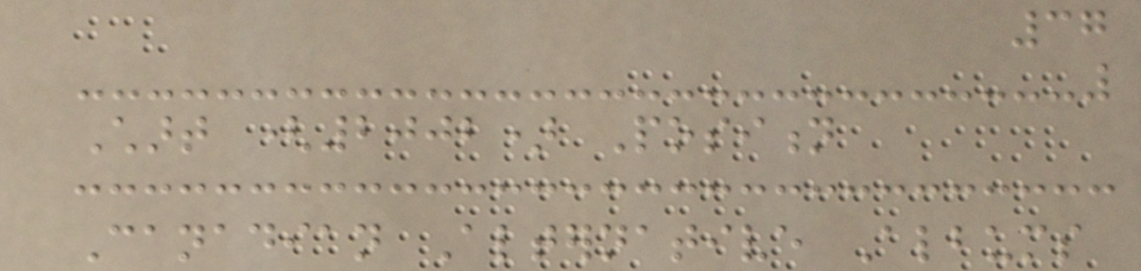37
Chart (2002) Position
Canadian Alternative Albums
